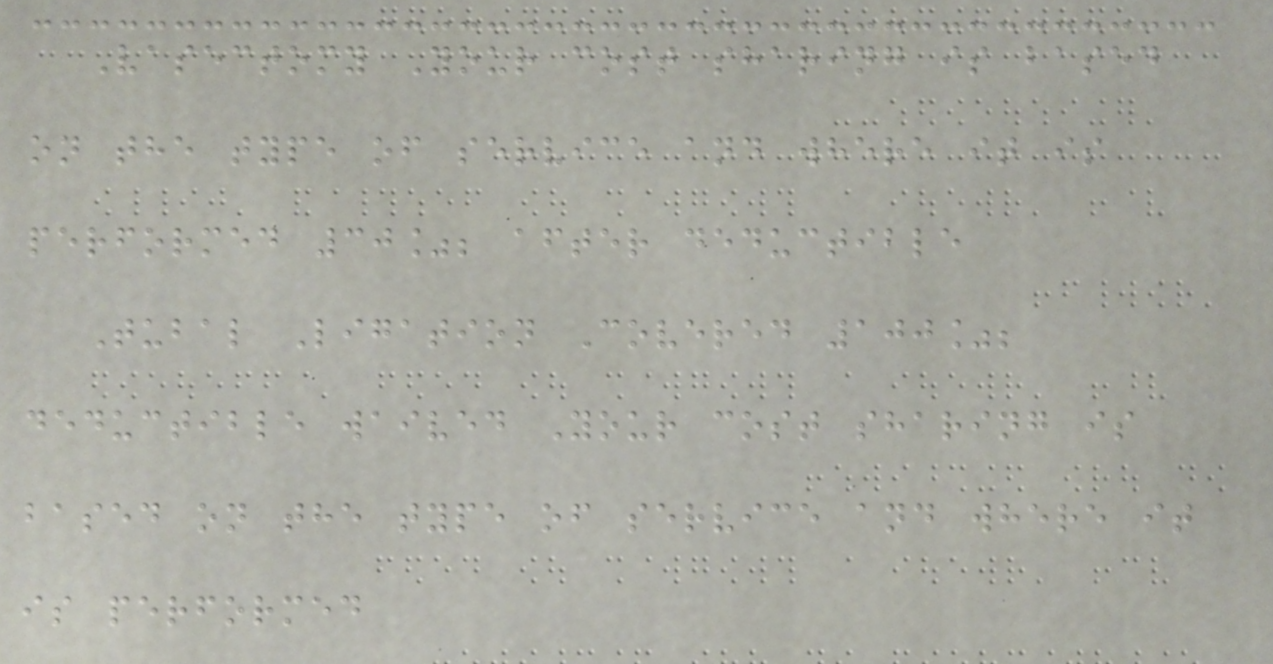Vasectomy Your cost sharing is based
on the type of service and where it is
performed 30%; after deductible
Tubal Ligation Covered 100%;
deductible waived Your cost sharing is
based on the type of service and where it
is performed
